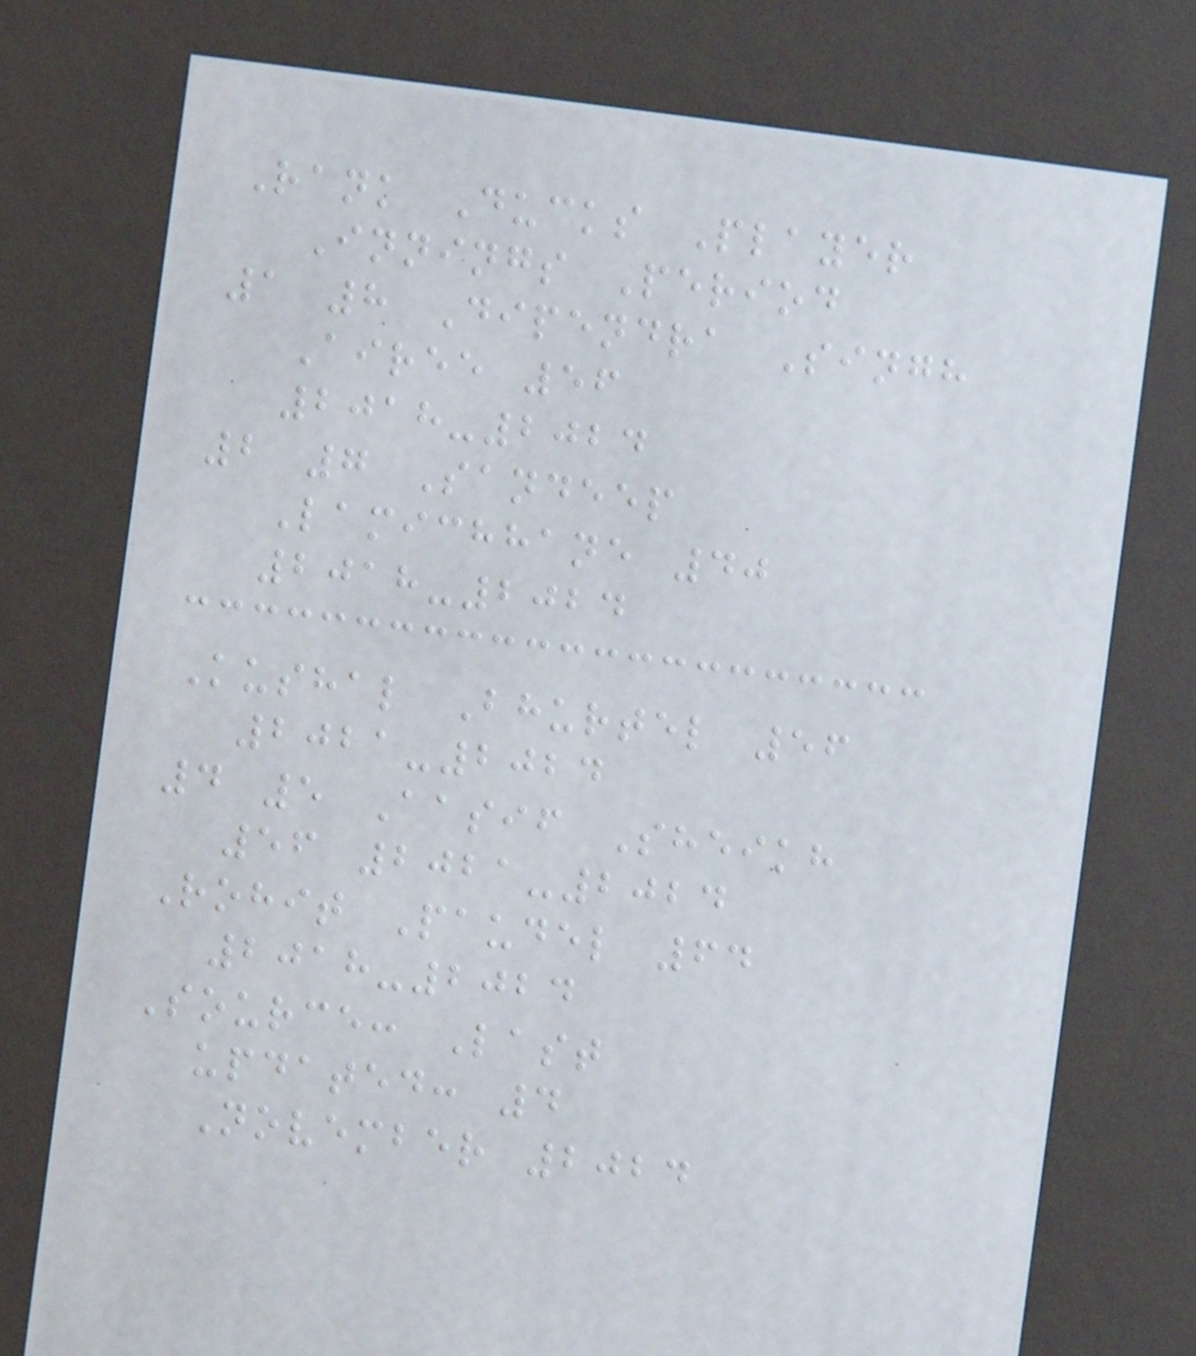Rank Ducks Player
Innings Period
1 8 Dipendra Singh
Airee 56
2018-2024
2 7 Sandeep
Lamichhane 40
2018-2024
Kushal Bhurtel 56
2021-2024
4 5 Aasif Sheikh
56 2021-2024
Rohit Paudel 64
2018-2024
Source: Last
updated: 4
November 2024
